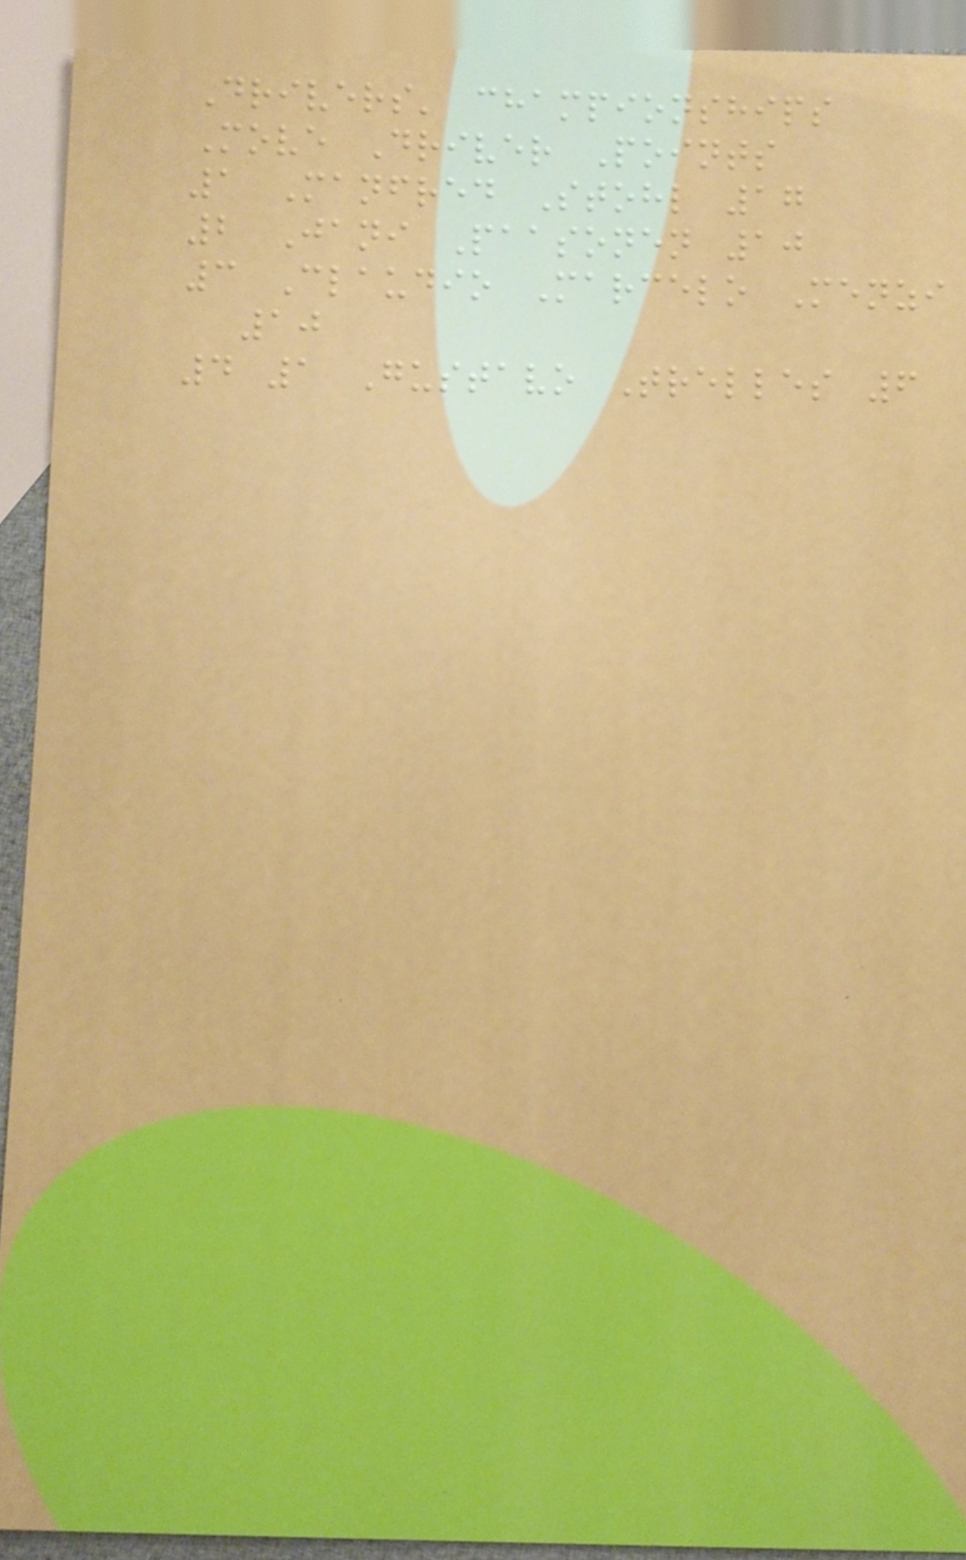Drivers' championships
Move Driver Points
1 Manfred Stohl 17
2 Jani Paasonen 10
3 Claudio Marcelo Menzi
10
4 1 Gustavo Trelles 6
